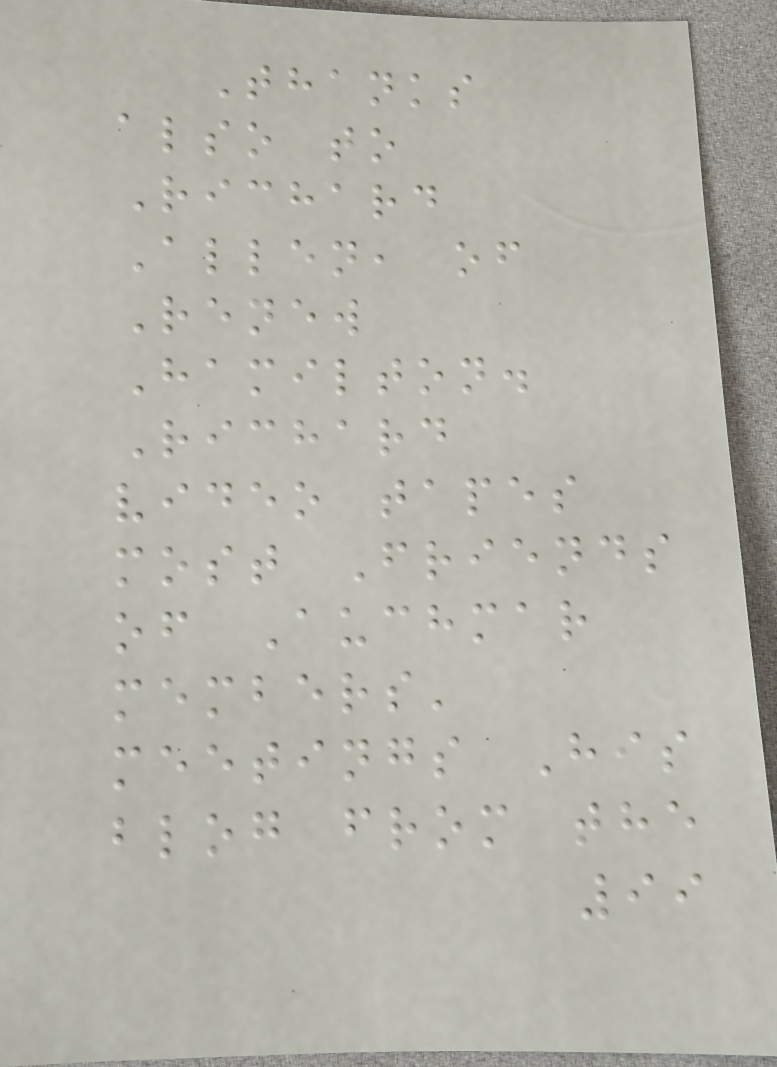Thanks
also to
Richard
Allen, of
Renew
Hamilton.
Richard
video tapes
most Friends
of Auchmar
members'
meetings His
blog from the
99
